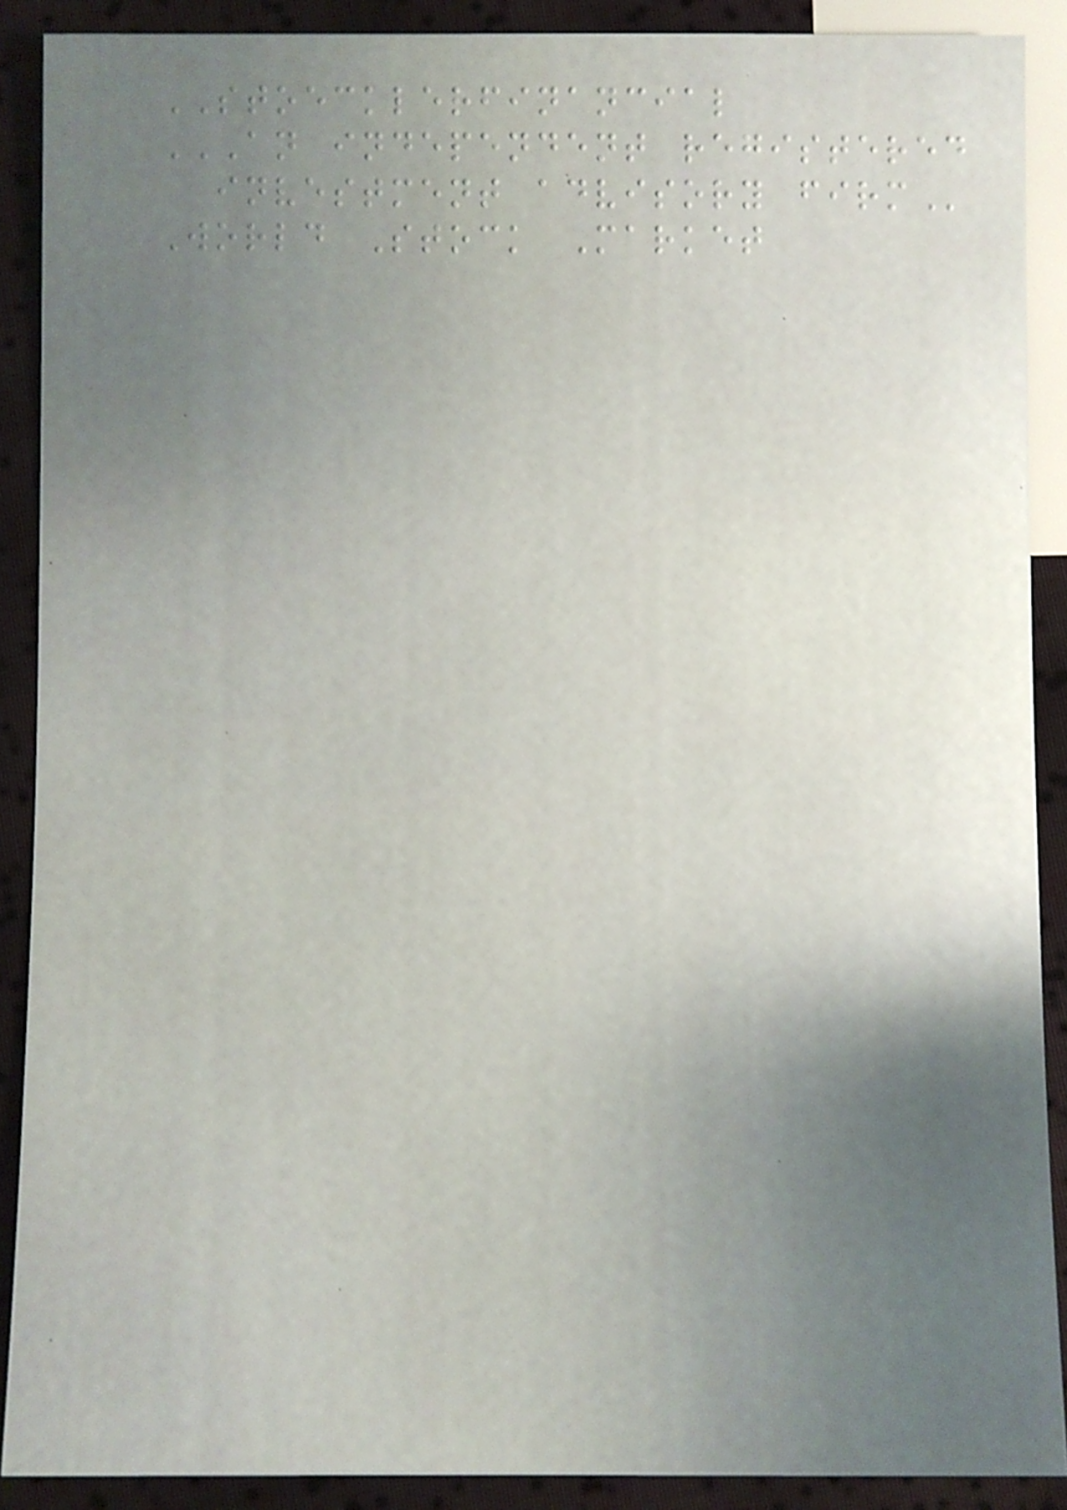STOECKLERFINANCIAL
AN INDEPENDENT REGISTERED
INVESTMENT ADVISORY FIRM
World Stock Market
